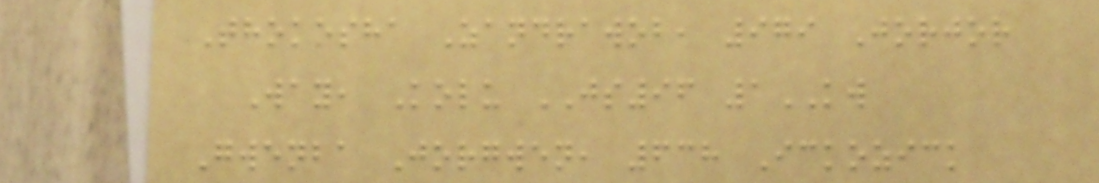Thokosha Zandrawob, 979 Jorjor
Way, Kolu JS96 1KW
Gwenba Jorgwen, 638 Ickozick
